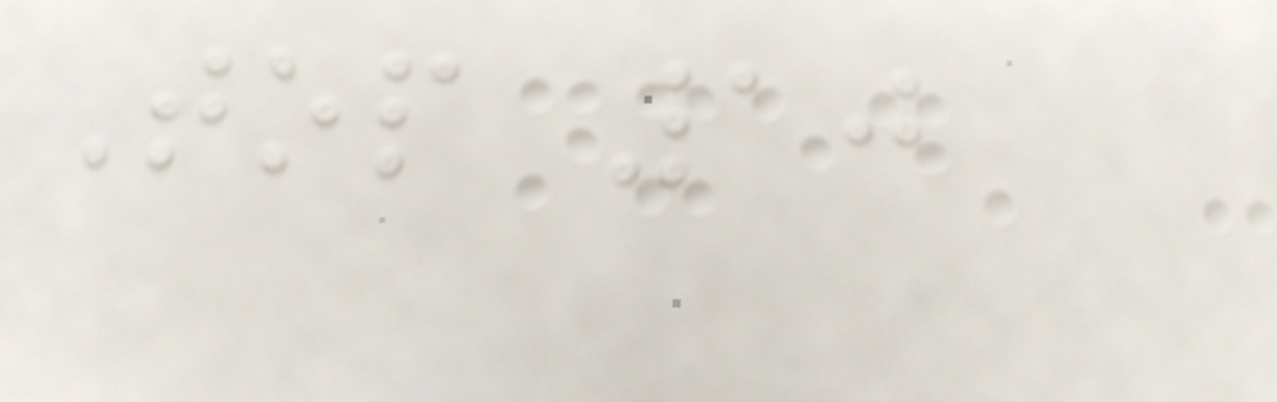Top 10
